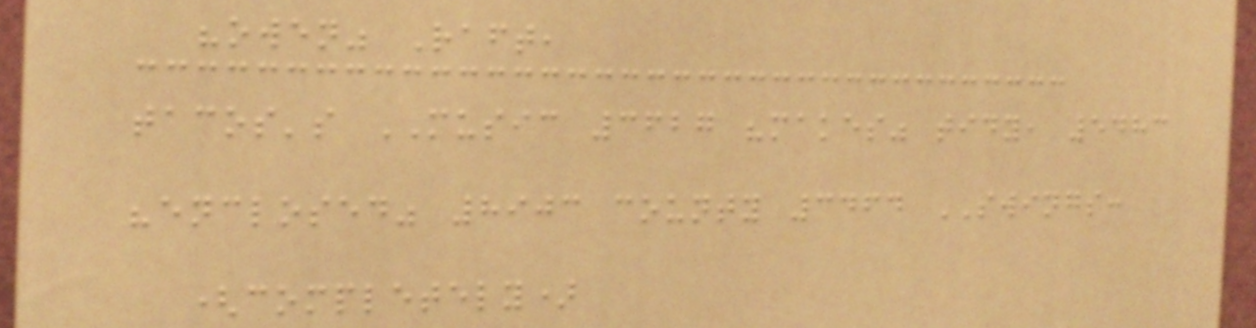"owen" Raft,
tacos's MUSIC 3627 "makes" tidy, 5483
"enclosed" 8903 county 3464 SWINGS:
(completely)
